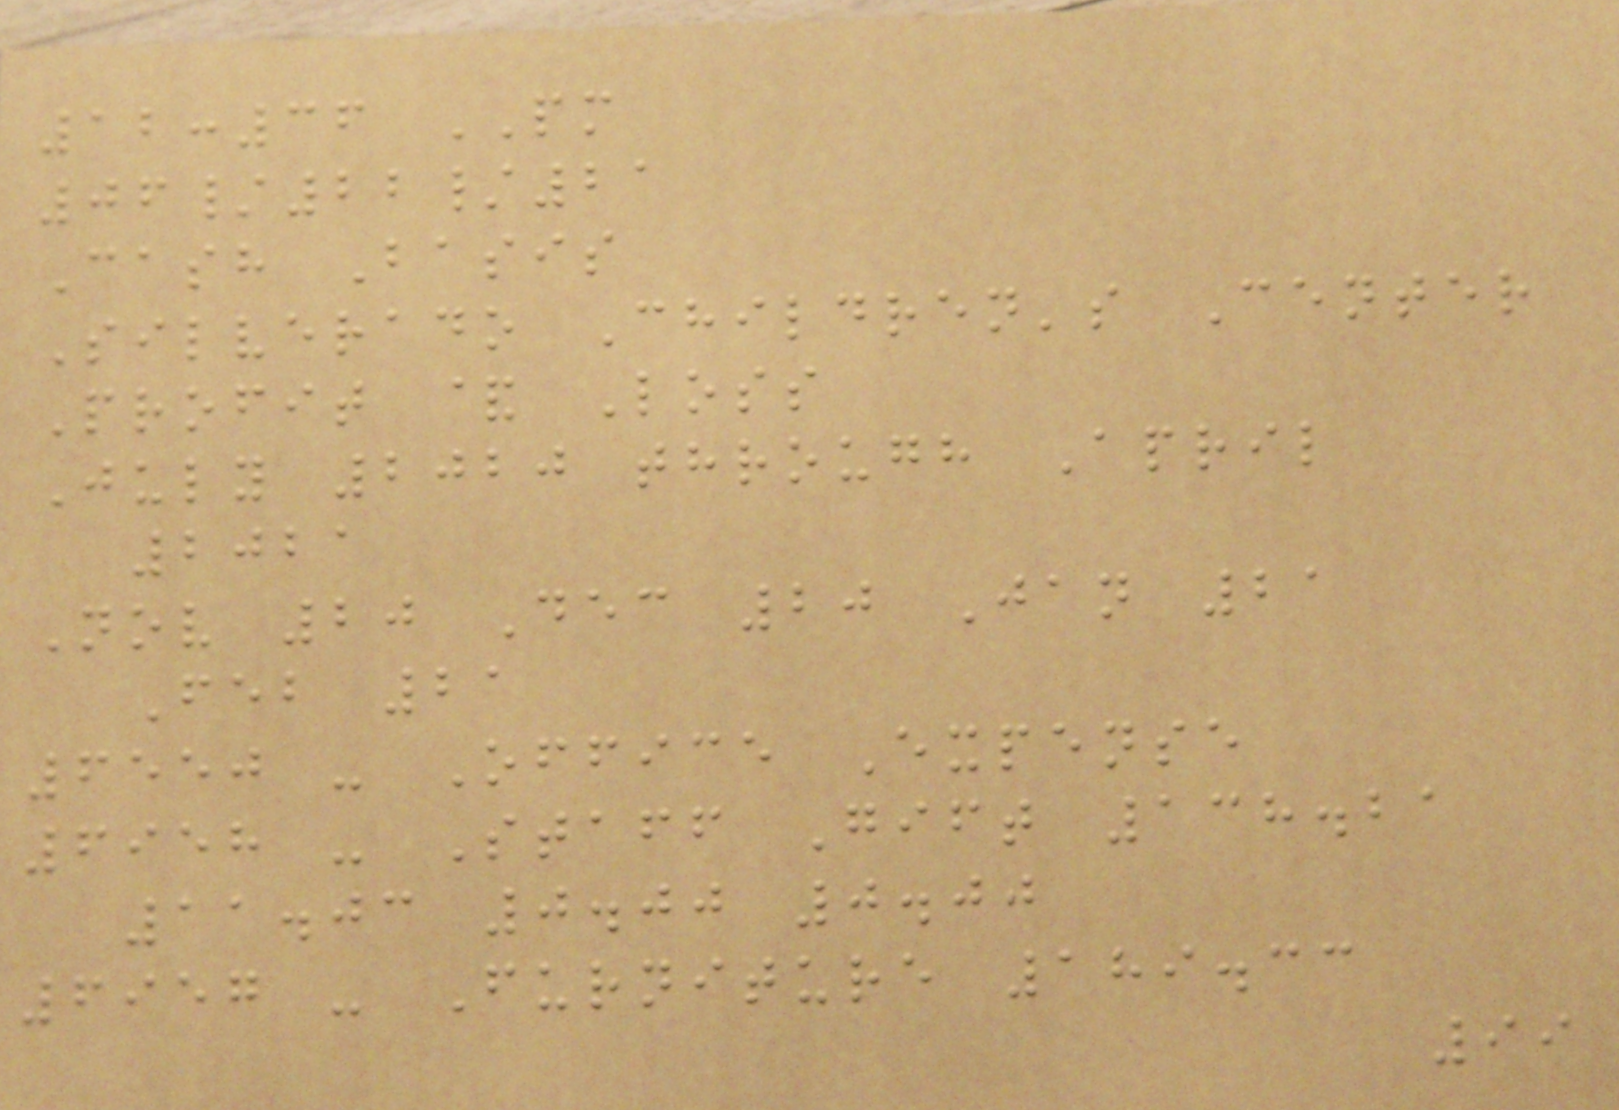12:36 PM
06/22/21
Cash Basis
Silverado Children's Center
Profit & Loss
July 2020 through April
2021
Nov 20 Dec 20 Jan 21
Feb 21
6550 - Office Expense
6958 - Staff Gift 138.21
11.03 0.00 0.00
6957 - Furniture 189.33
99
